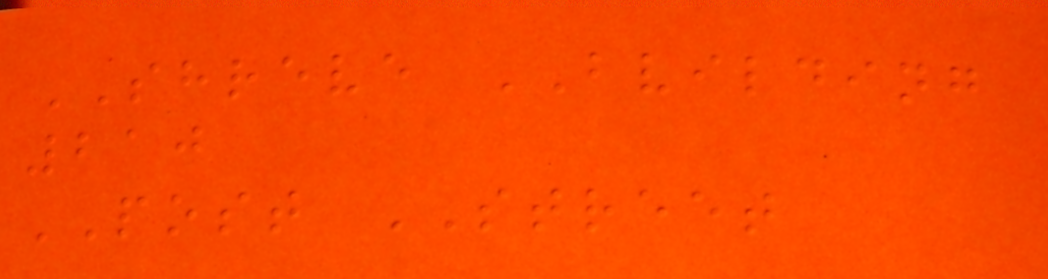SHREVE BVILDING
210
POST STREET
